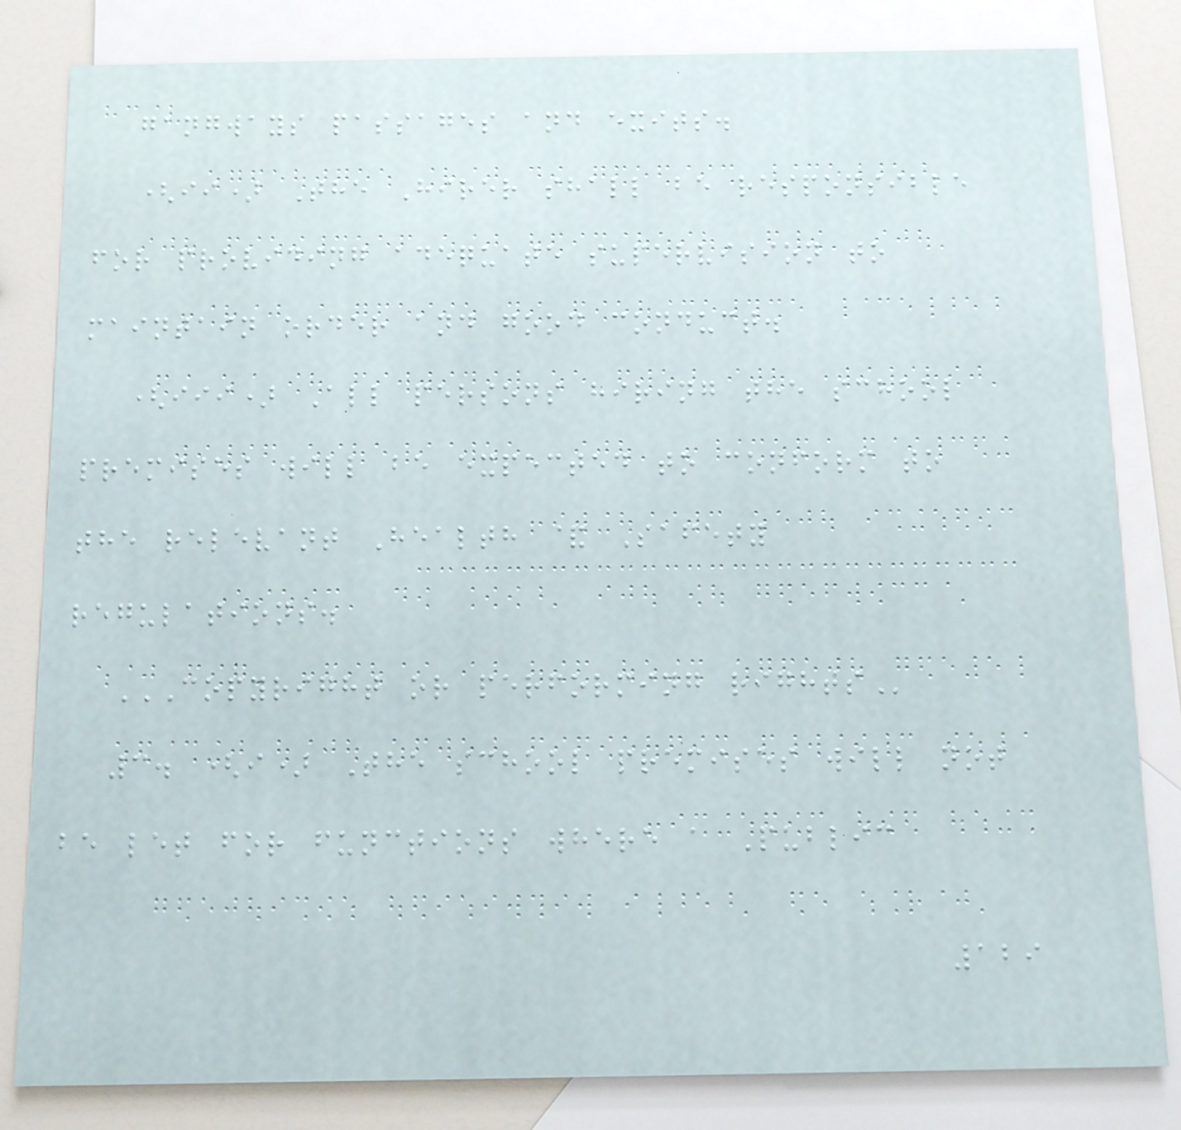gangways passages and exits.
(ii) The Hirer shall be responsible
for providing adequate supervision to
maintain order and good conduct.
(iii) All persons hiring the school
premises will be expected to conform to
the relevant Health & Safety
regulations.
COPYRIGHT OR PERFORMING RIGHTS
3. (i) The school premises will not
be let for functions where a Public
129
